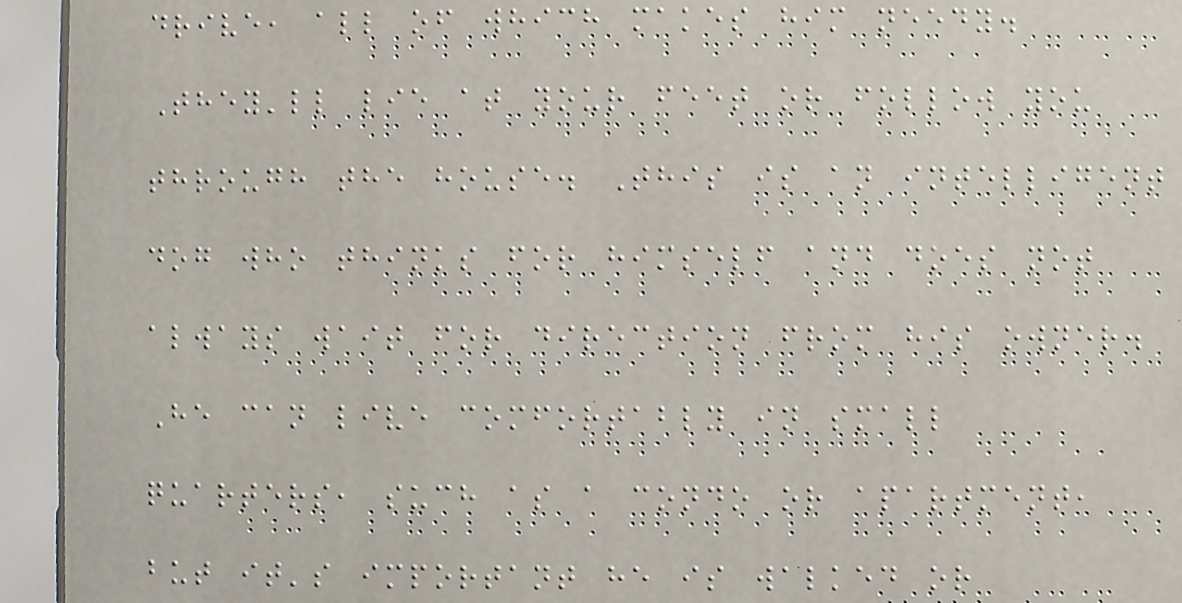drive, all of which makes him needy.
They'll lie at your feet or follow you
through the house. This is an intelligent
dog who thinks for himself and does not
always wait for direction from his owner.
He can live comfortably in small
quarters, such as a condo or apartment,
but it's important he is walked or
